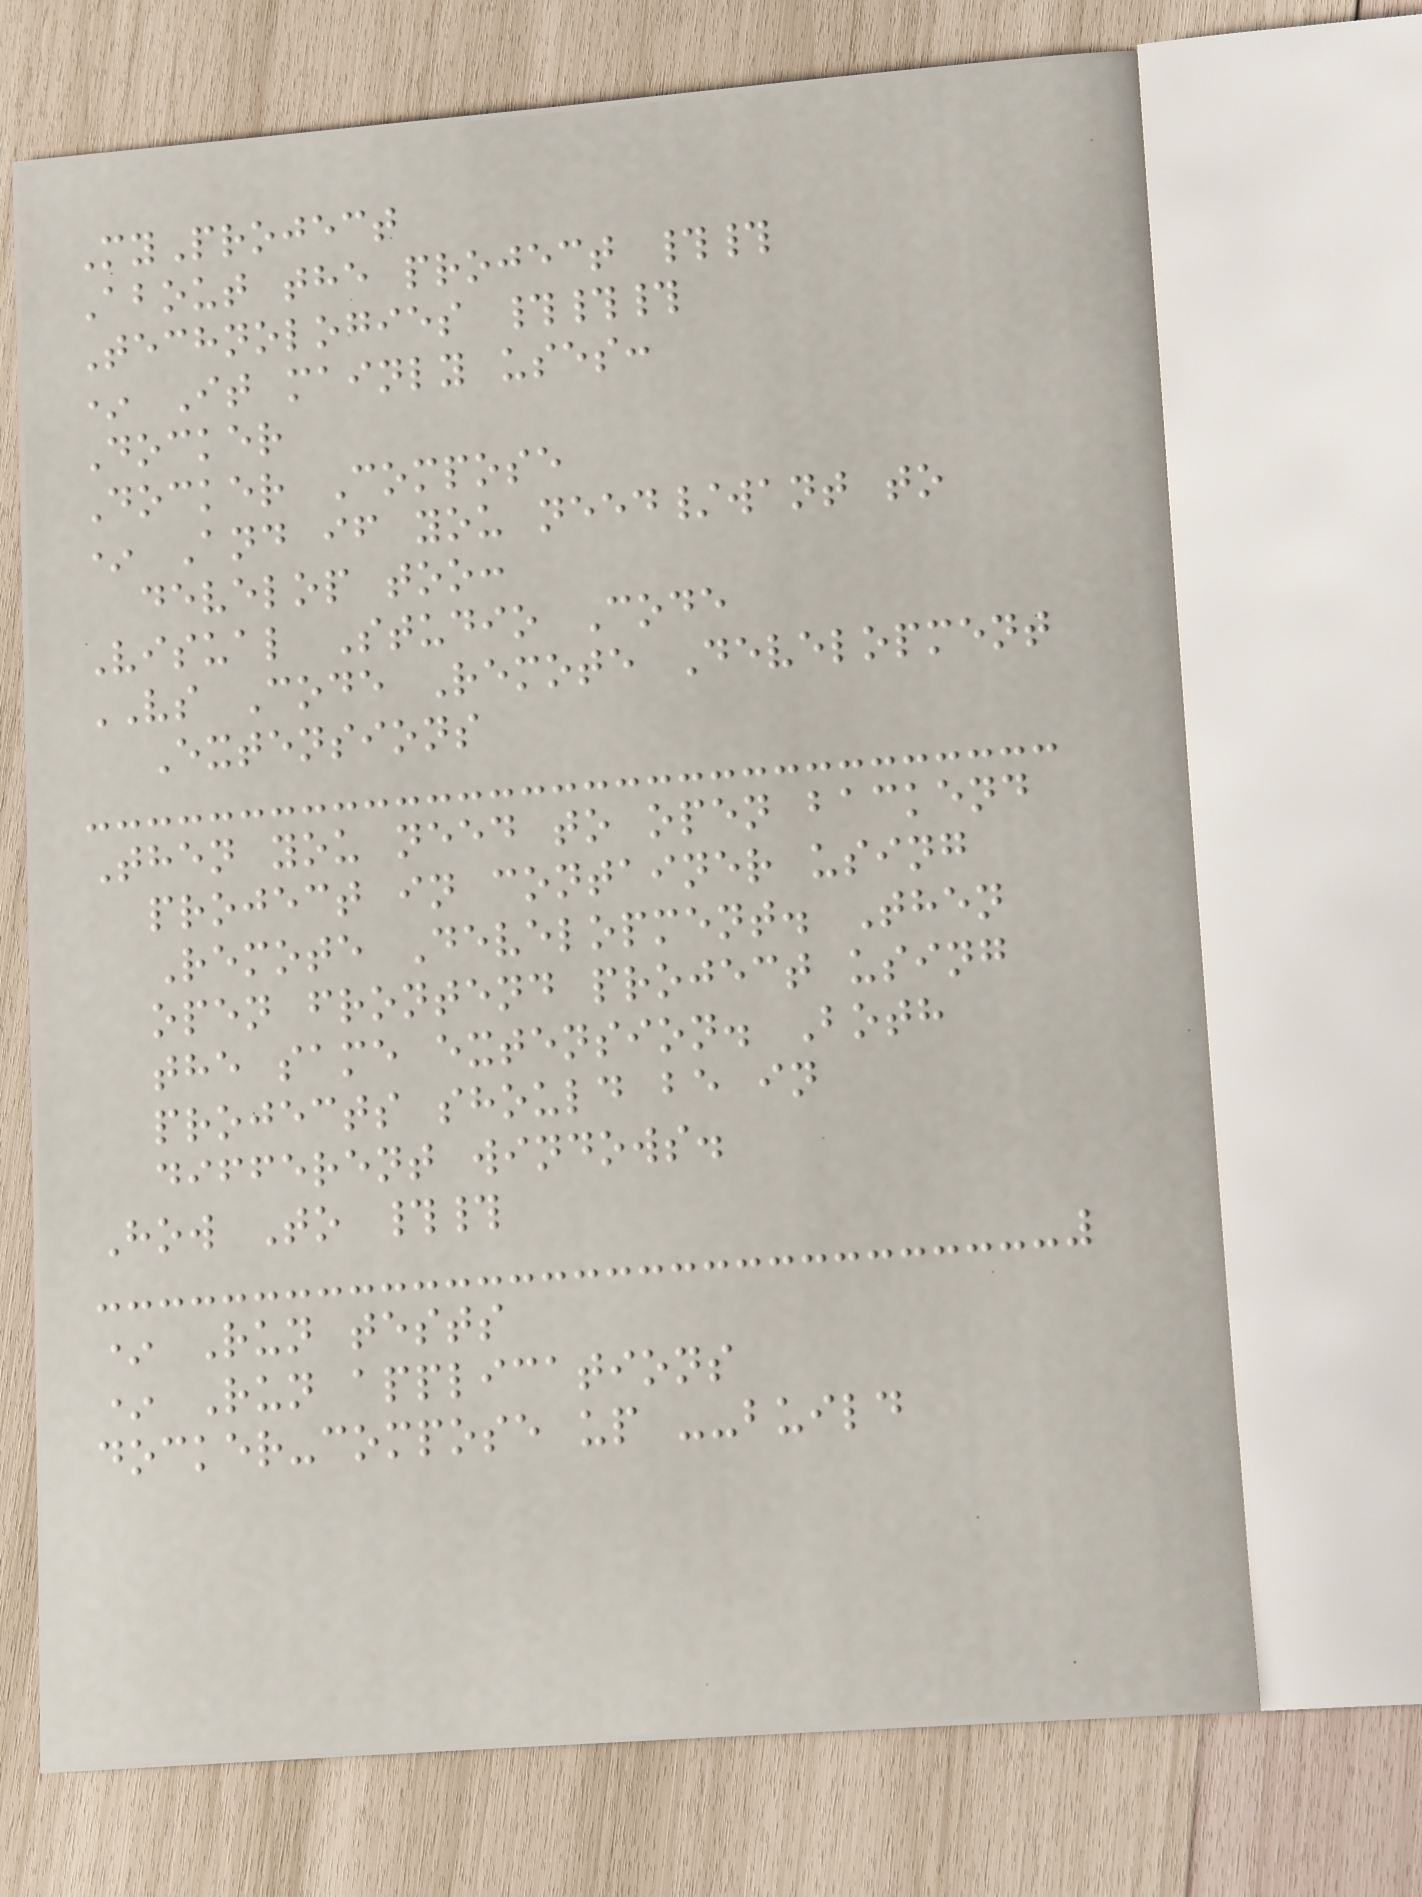MyProject
About the project ##
Technologies ###
* It mainly uses:
Docker
Docker Compose
* And if you need/want to
develop too:
Visual Studio Code
VS Code Remote Development
Extensions
Then you need to open backend
project in container using
Remote Development. Then
open frontend project using
the same extension. Both
projects should be in
different windows.
How To ##
* Run tests
* Run applications
docker-compose up --build
